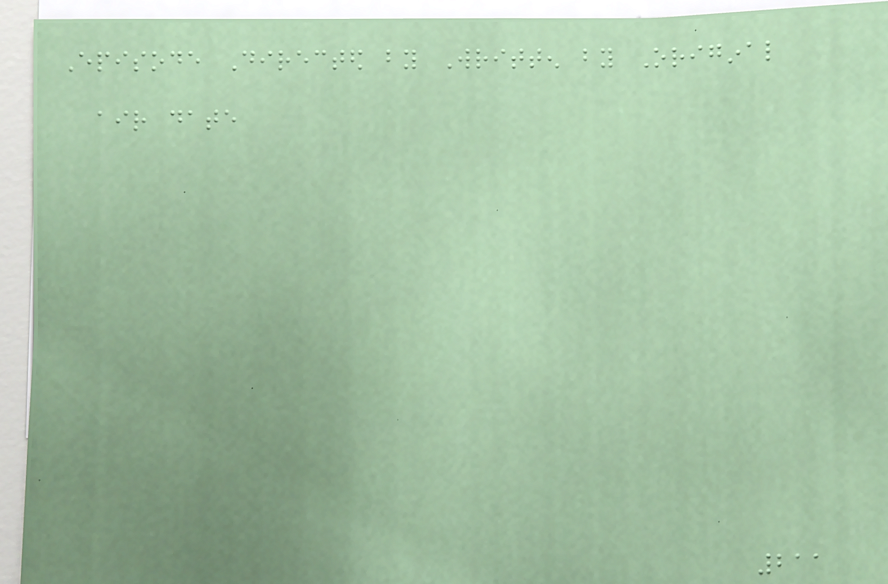Episode Directed by Written by Original
air date
211
